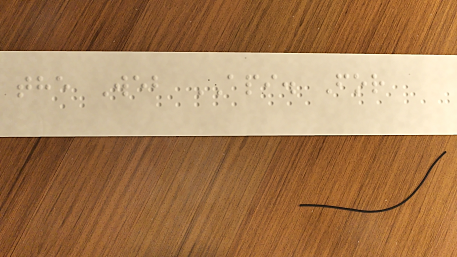the Web API. For
